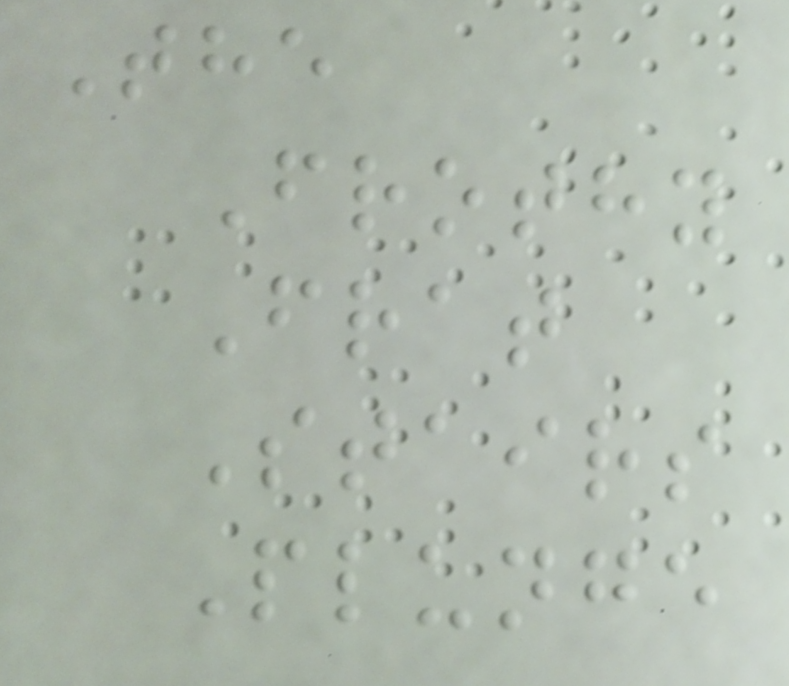The
Frothy
Frat
Stairs
Plunge
